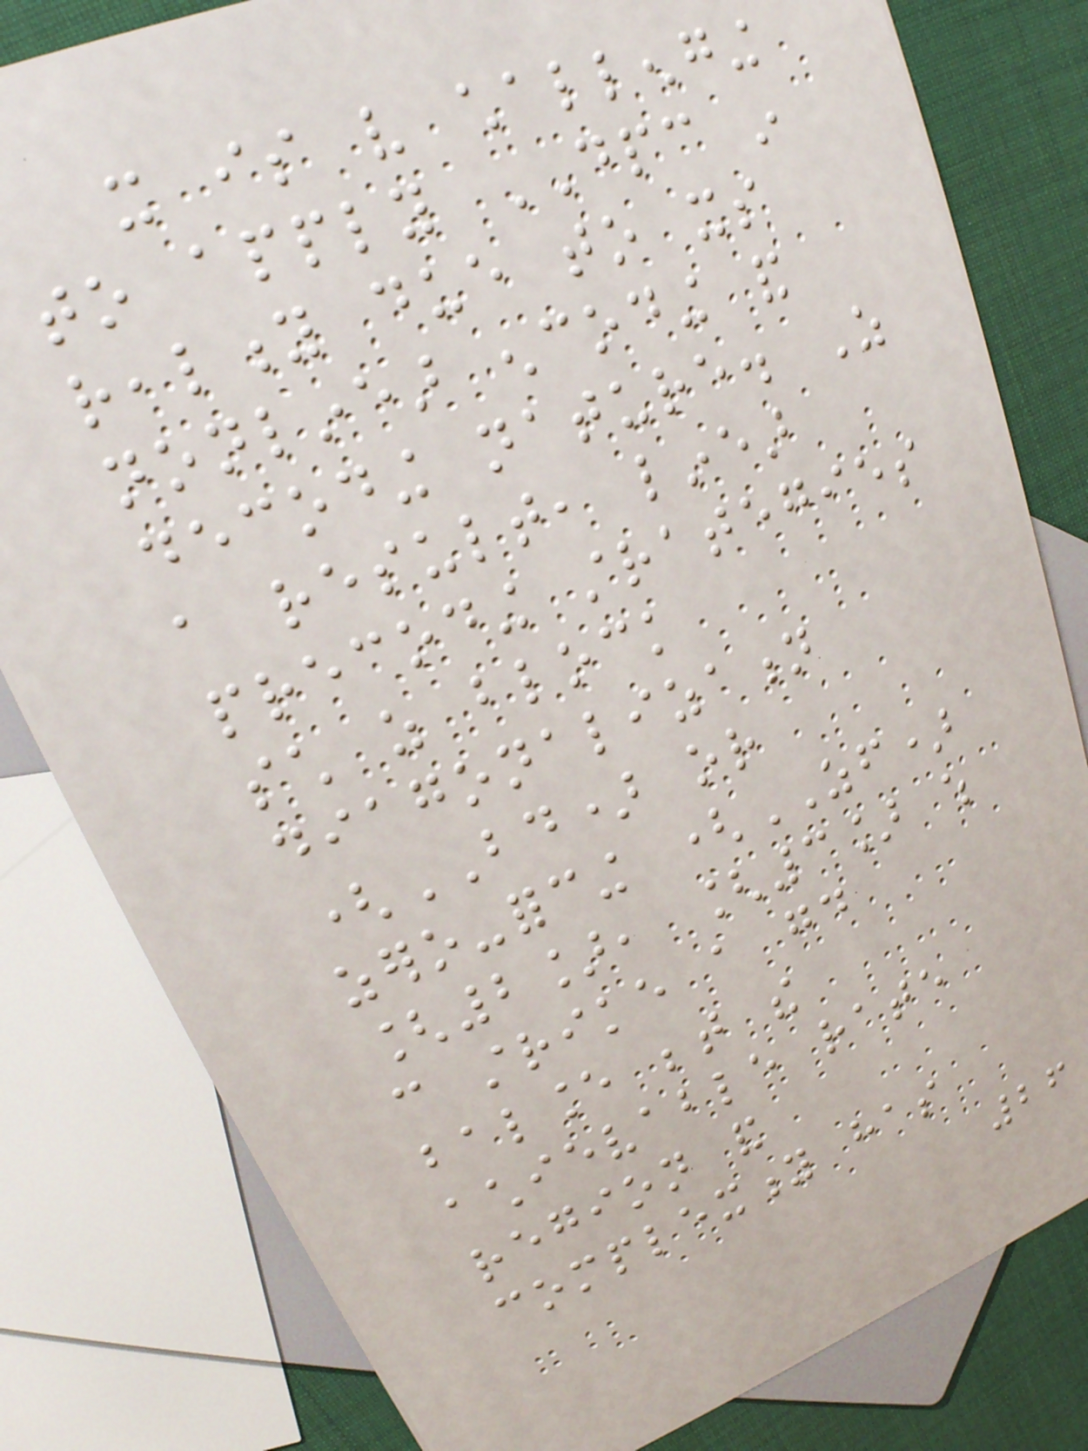it is very challenging
to apply DPC in
reality due to its
nonlinear encoding and
decoding nature. As
a result, linear
precoding strategies
such as block
diagonalization
(BD) or
zero-forcing (ZF)
[2], [3] which
can strike a good
balance between the
achievable rate
region and
complexity has
26
